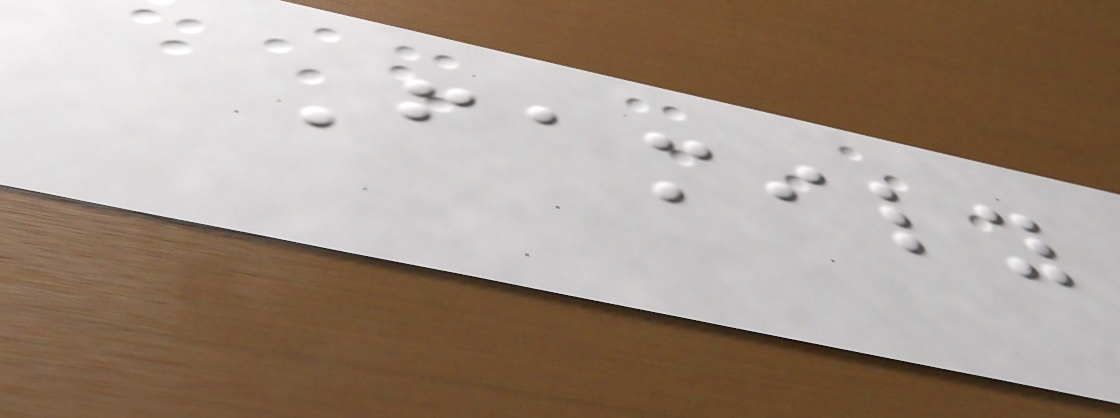Family
